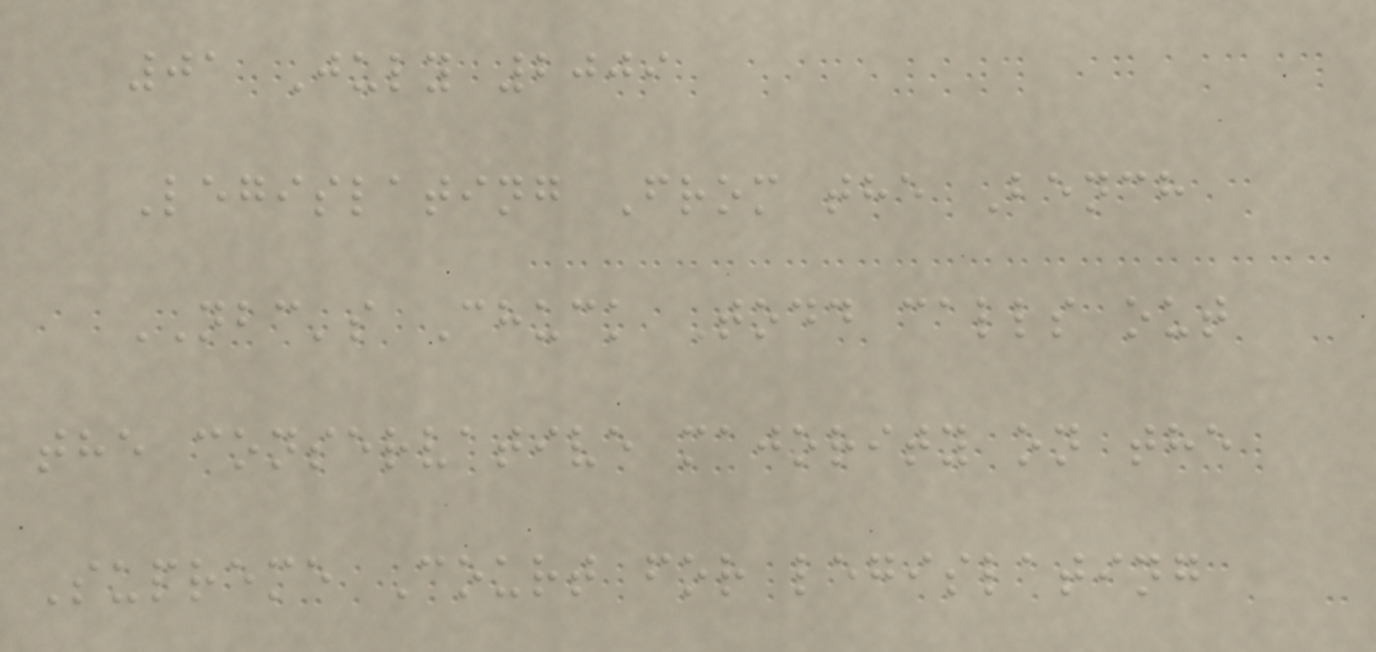01 July 2009
Legislating From the Bench
NBC's Chuck Todd calls out
the conservative majority on the
Supreme Court for legislating
